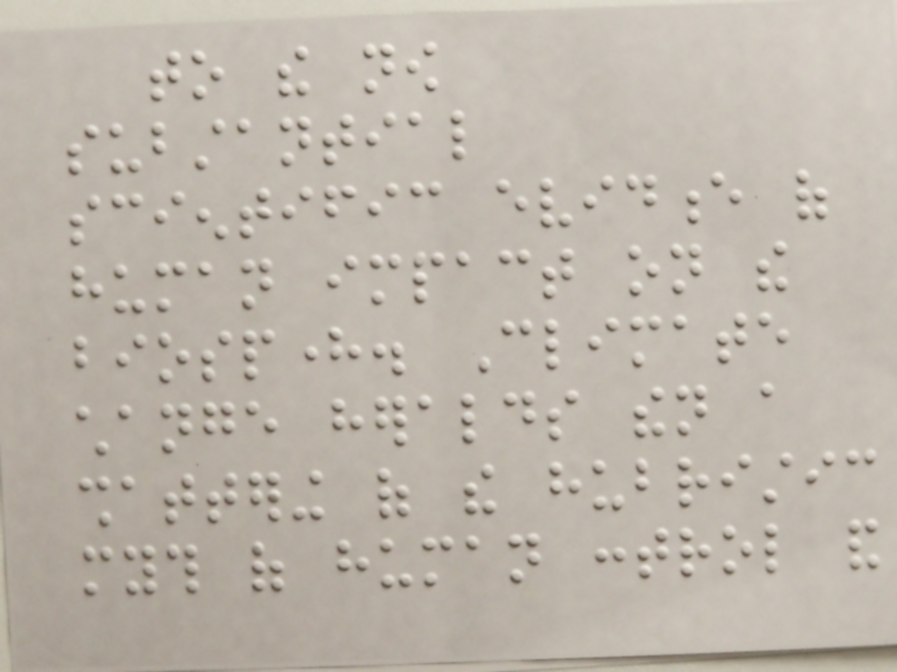to the now
substantial
scientific evidence of
human impact on the
biosphere. Climate
change heralds then a
shattering of the hubristic
myth of human control and
